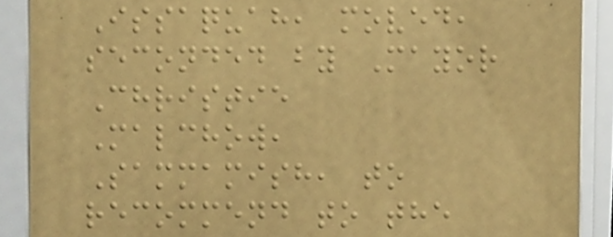Issaquah, moved,
seconded by Mayor
Christie
Malchow,
Sammamish, to
recommend to the
